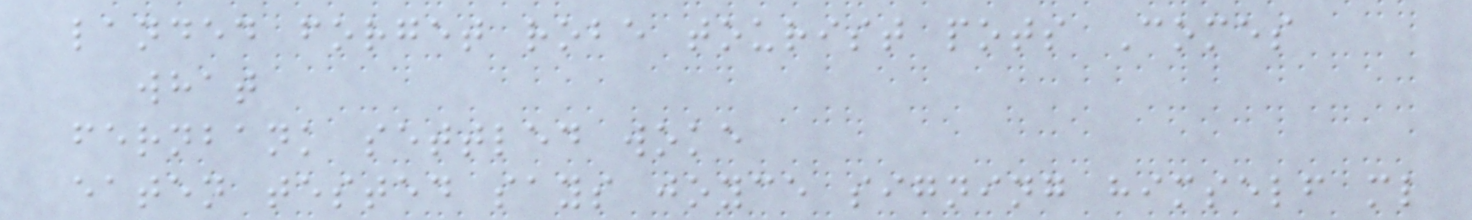landed forget robe tourist pots Comes
what
fernbank settled woke
eaten tested says joyce signing himself ml
